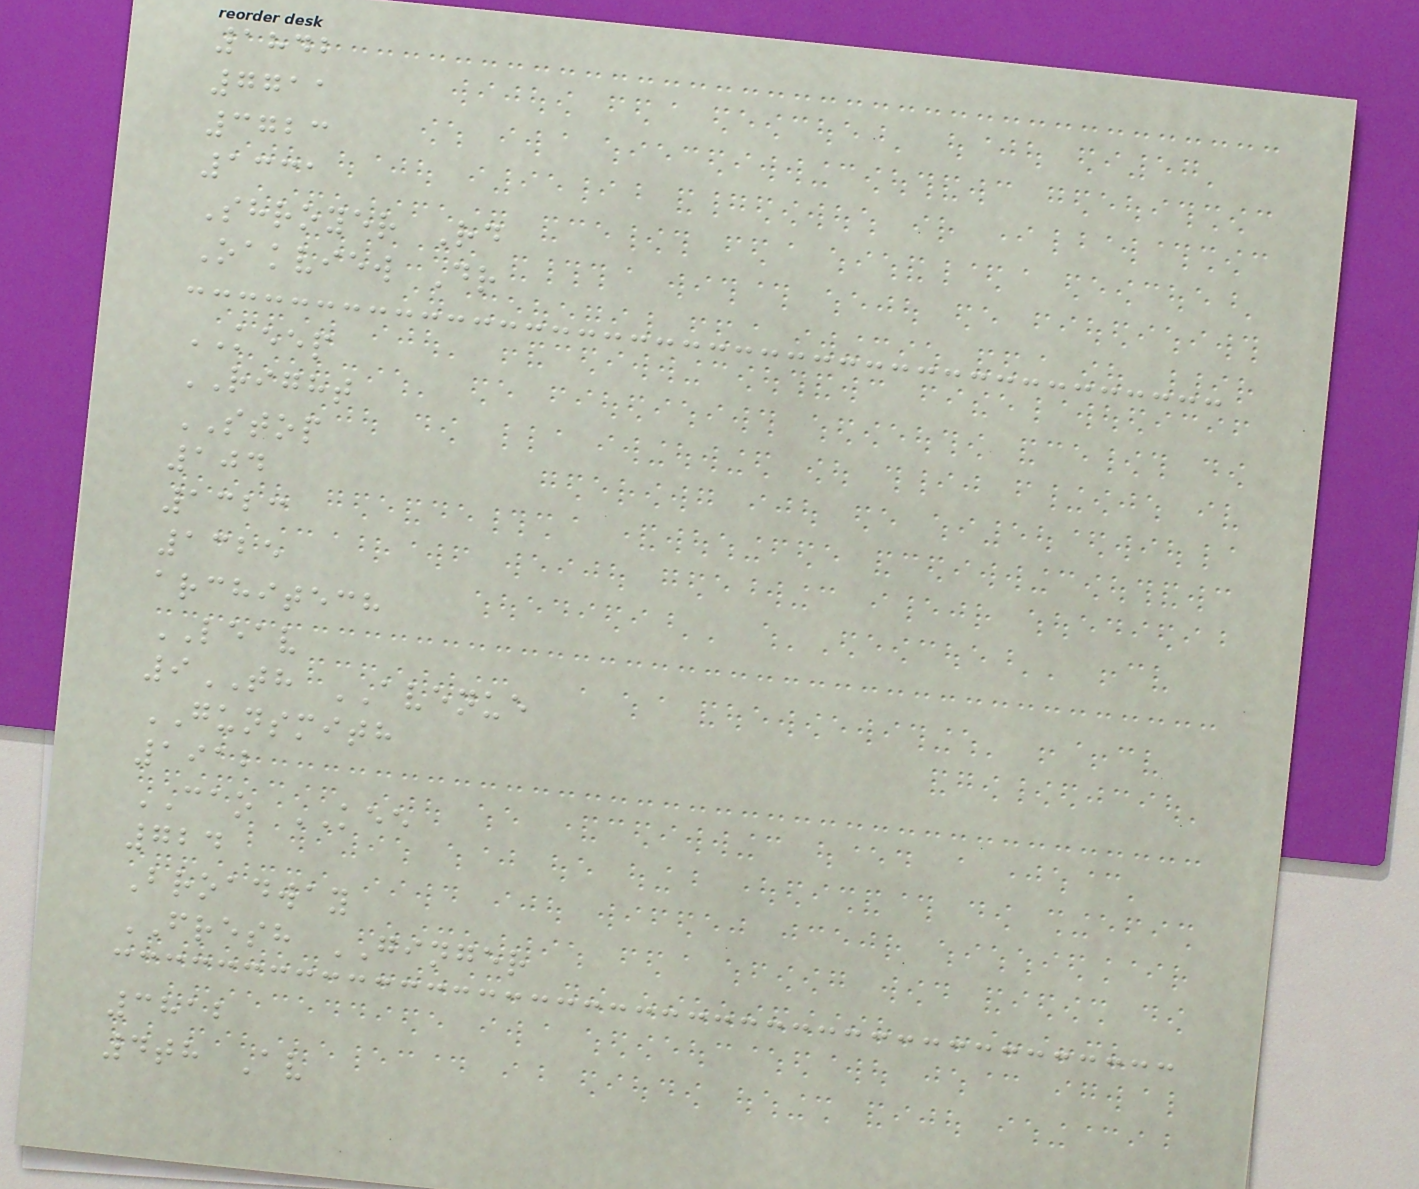1842
7711
3723
1331
Shroyer Rd
Oakview Dr
KEEP
RIGHT
STOP
104
1323
1325
architech
LEAV
9TH AVENUE
GUNSMITH
1912
CAO KEE
724
Broadway
FRESH GINGER
3812
4th Av
